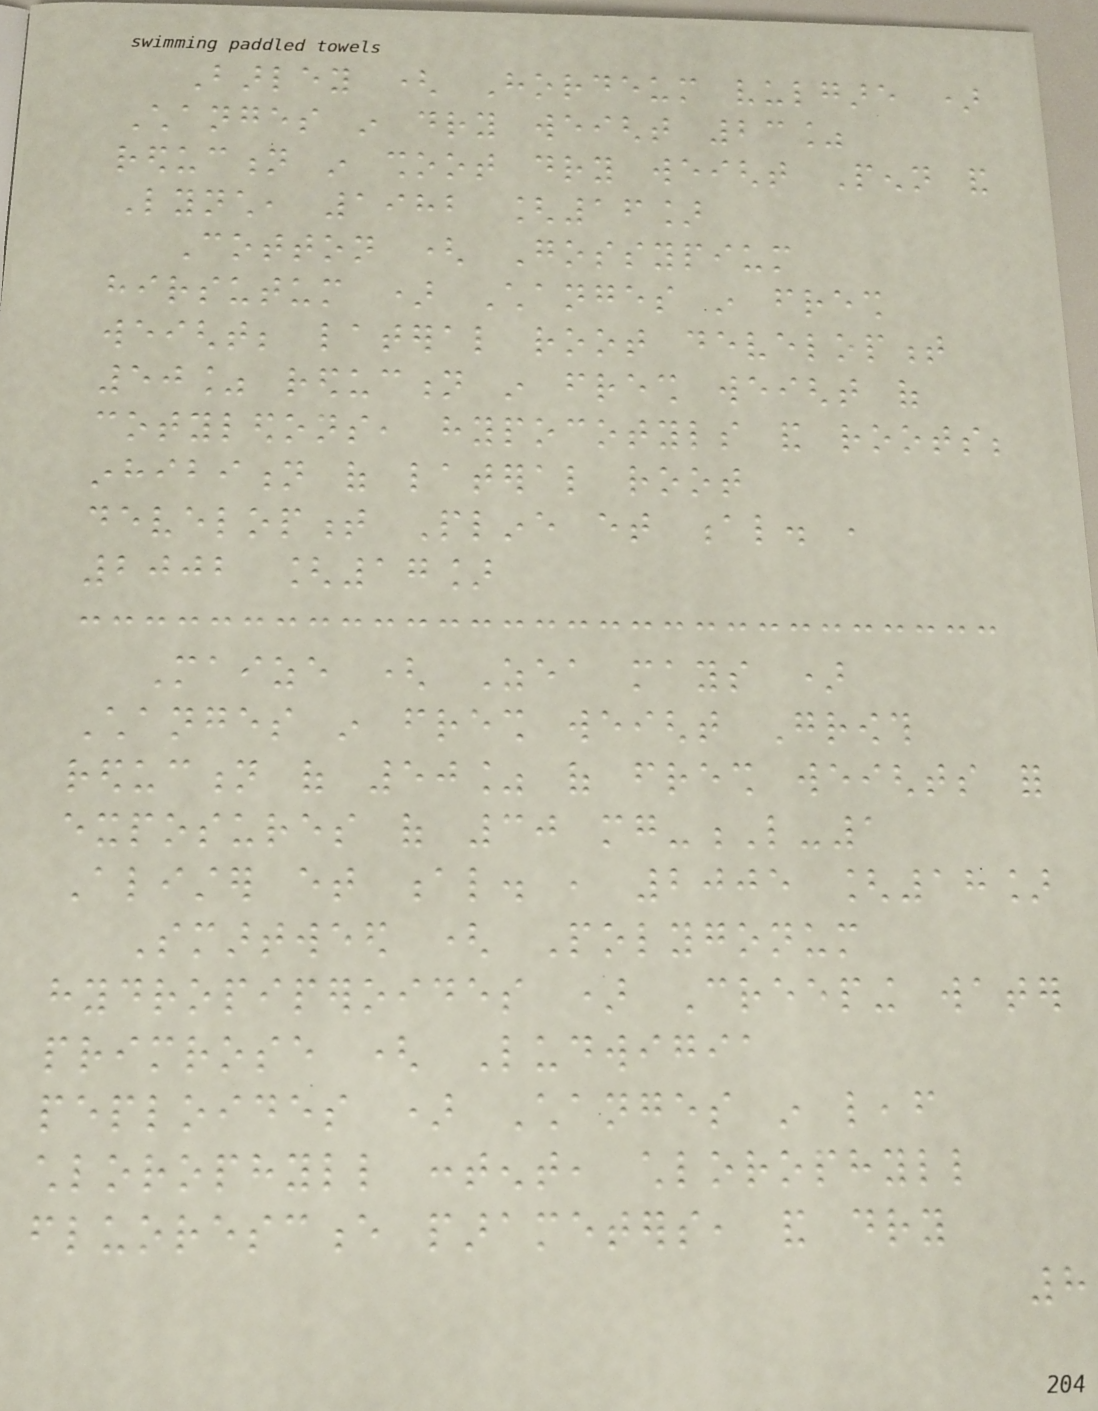Barley ( Hordeum vulgare )
Changes in dry weight 23%
reduction in shoot dry weight Penn and
Lynch, 1982 [16]
Cotton ( Gossypium
hirsutum ) Changes in fresh
weight; lateral root development
50% reduction in fresh weight of
cotyledons, hypocotyls and roots;
inhibition of lateral root
development Pline et al. ,
2002 [17]
Maize ( Zea mays )
Changes in fresh weight Growth
reduction of 50% of fresh weights for
exposures of 30 mg-L-1
Alister et al. , 2005 [18]
Smartweed ( Polygonum
hydropiperoides ) Creeping water
primrose ( Ludwigia
peploides ) Changes in leaf
chlorophyll content, chlorophyll
fluorescence parameters, and dry
8
